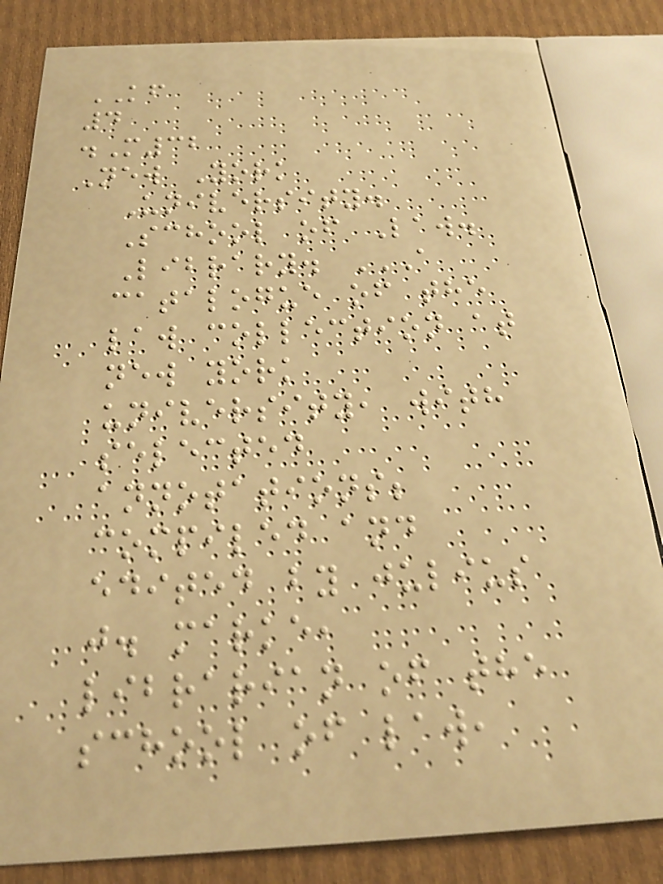KF
4
.M32
New York
University.
School of Law.
Library. A
CATALOGUE OF THE
LAW COLLECTION AT
NEW YORK
UNIVERSITY, WITH
SELECTED
ANNOTATIONS;
COMPILED AND
EDITED BY JULIUS
J. MARKE,
LIBRARIAN OF THE
SCHOOL OF LAW,
